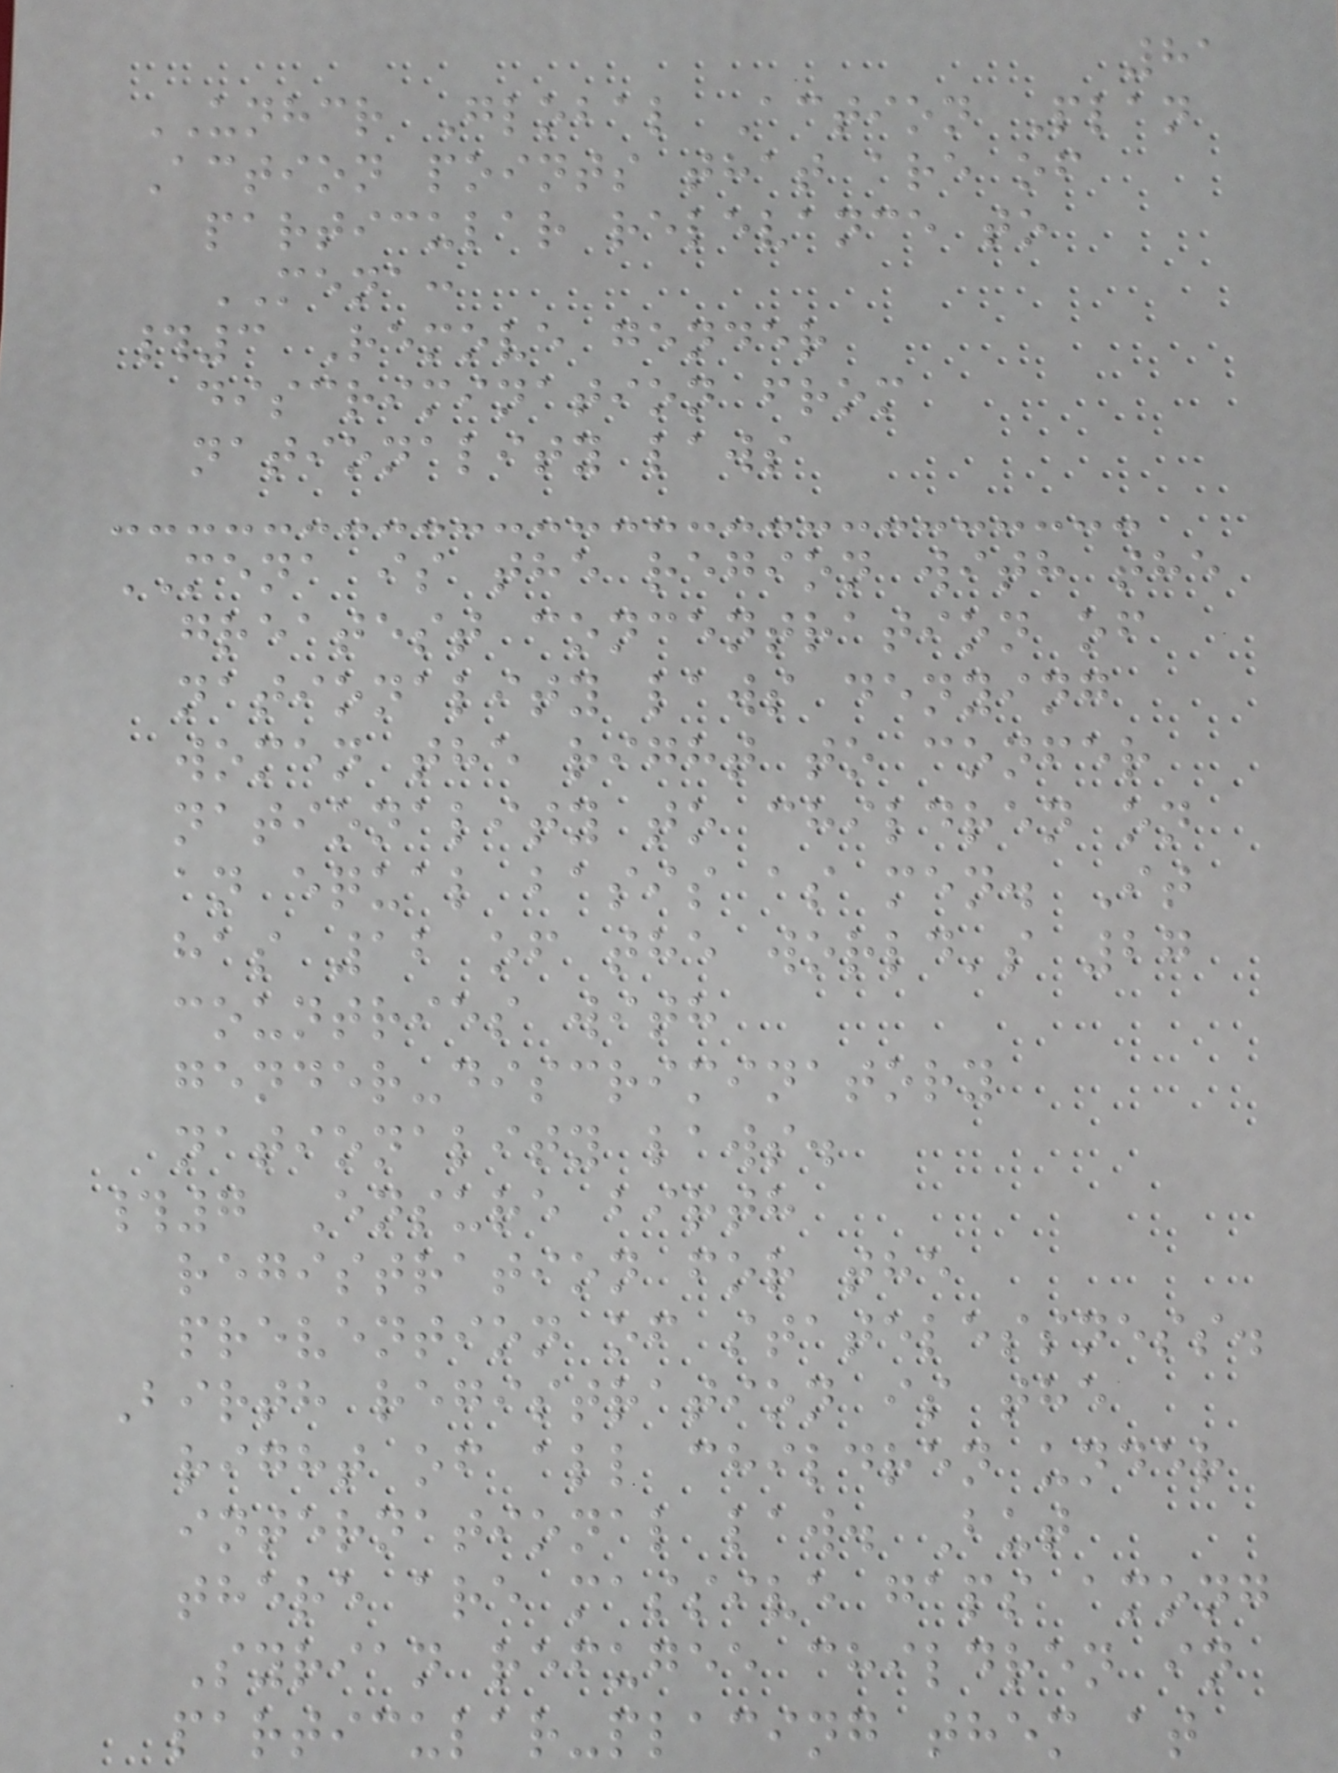81
UNHCR Global Action Plan
Action points that are of
particular relevance to
MENA:
#3 Remove gender
discrimination from
nationality laws
MENA is the region with the
greatest concentration of
nationality laws denying
women the right to confer
nationality to children on
an equal basis as men. It
has 12 of the world's 27
countries with
gender-discriminatory
nationality laws.
#7 Ensure birth
registration for the
prevention of statelessness.
Birth registration is the
right of all children under
international law. But
there are massive gaps among
Syrian refugee children in
particular-placing them at
